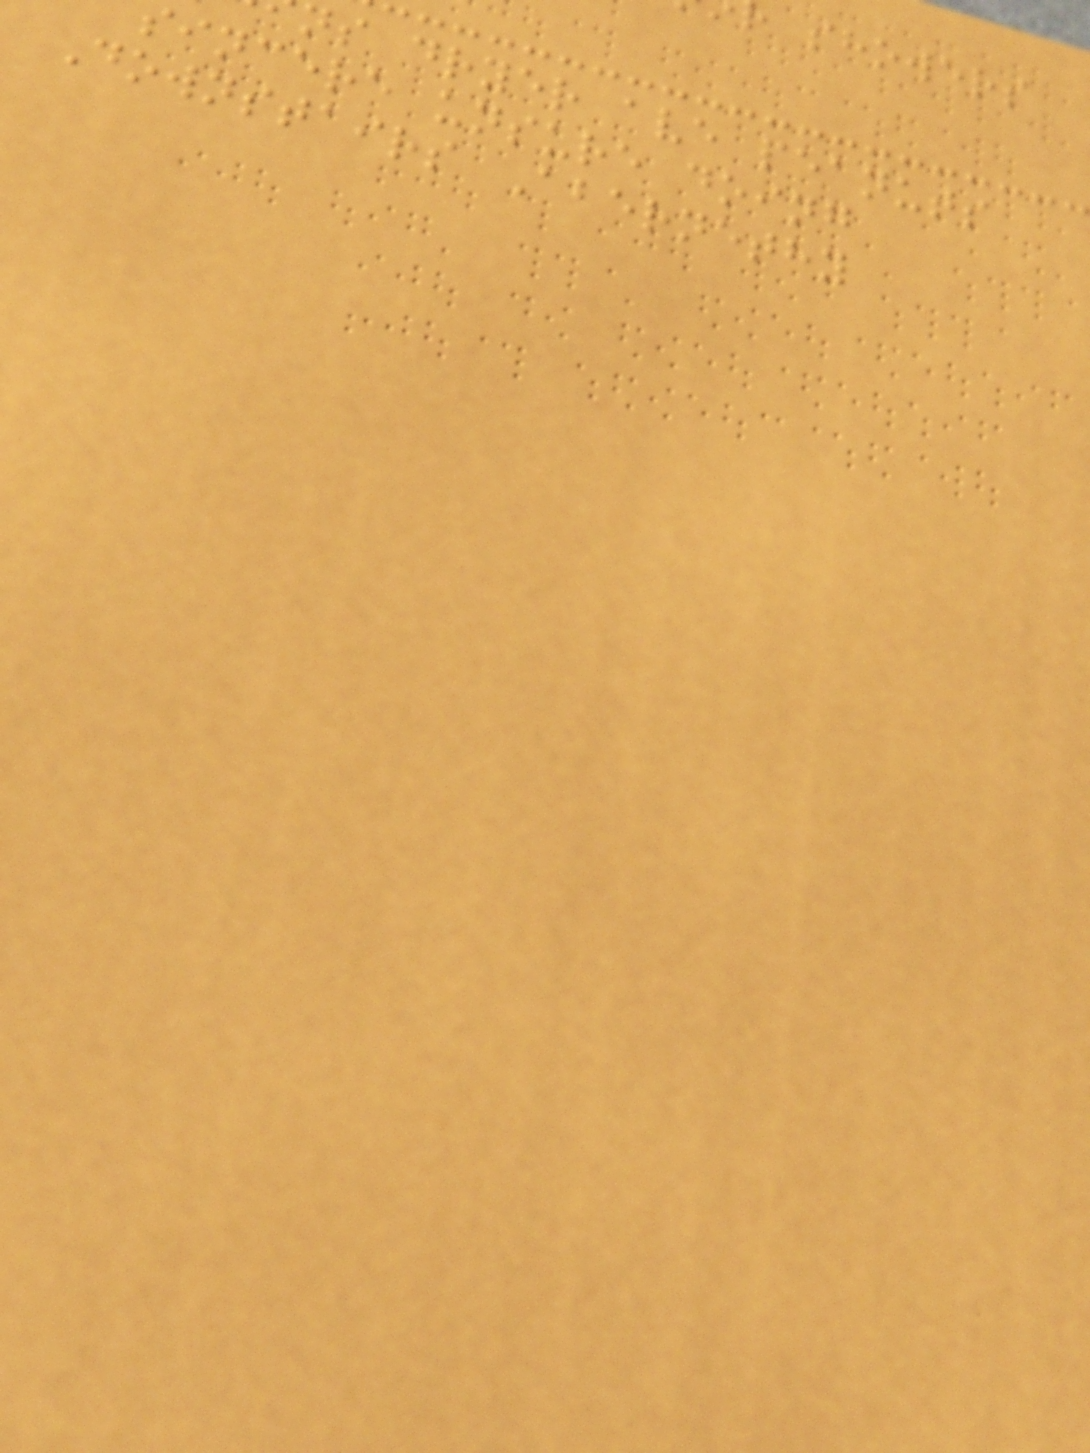showers
ns dryer ave peanuts
sincere unsure doing
Downstairs Abernethy
